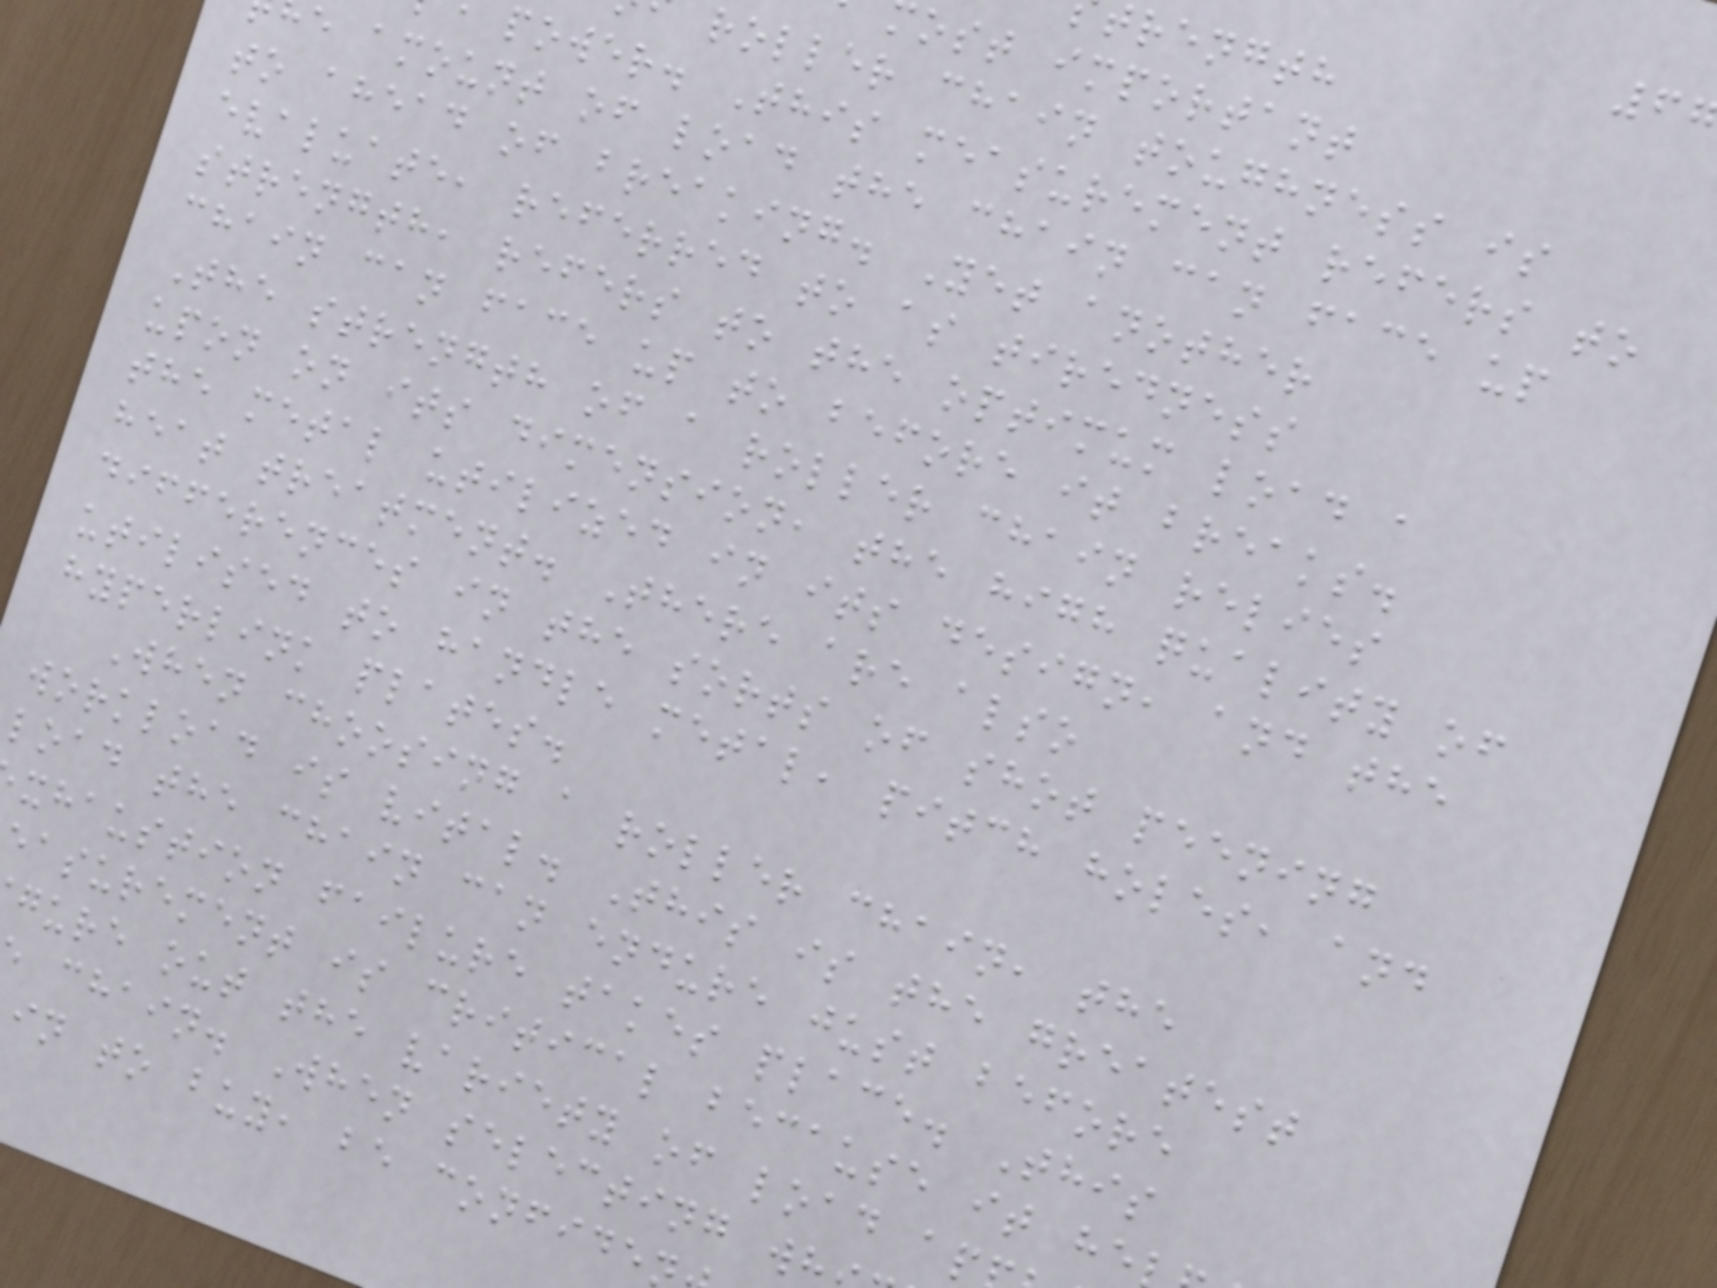ost important
roller chain toughness is
power. This measurement refers to
e amount of load the chain can face up
to ahead of breaking. Yet another
evaluate, referred to as tiredness
strength, refers to the optimum load a
chain can face up to before it breaks.
The strength of a roller chain relies
upon on its dimension, the high quality of
the metal utilized in its design, and the
heat treatment. There are also
differences in the sorts of shot peening
utilised to handle metal, pitch holes, and
hyperlink plates.
When choosing a roller chain, the
workload is vital. This is the greatest
load the chain can endure just before
xhaustion failure takes place. This
easurement is critical because it he
gure out the variety of load ap
chain. When selecting w
in to buy, be confide
